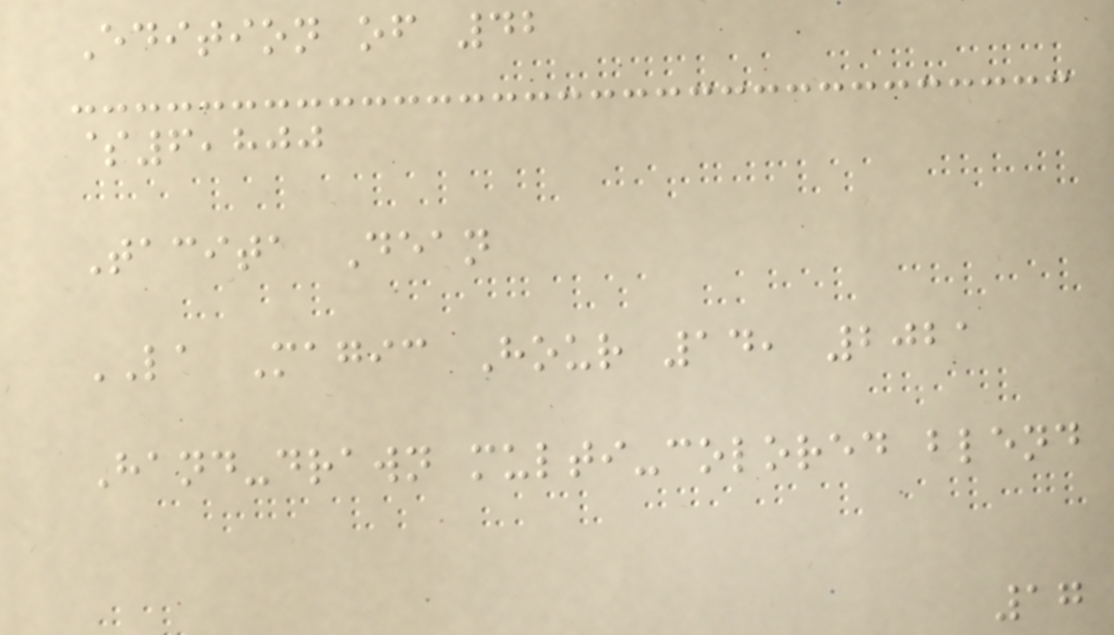Edition of 42
$6,800
Tacita Dean
LA Magic Hour 14, 2021
Hand-drawn multi-colored blend
17
